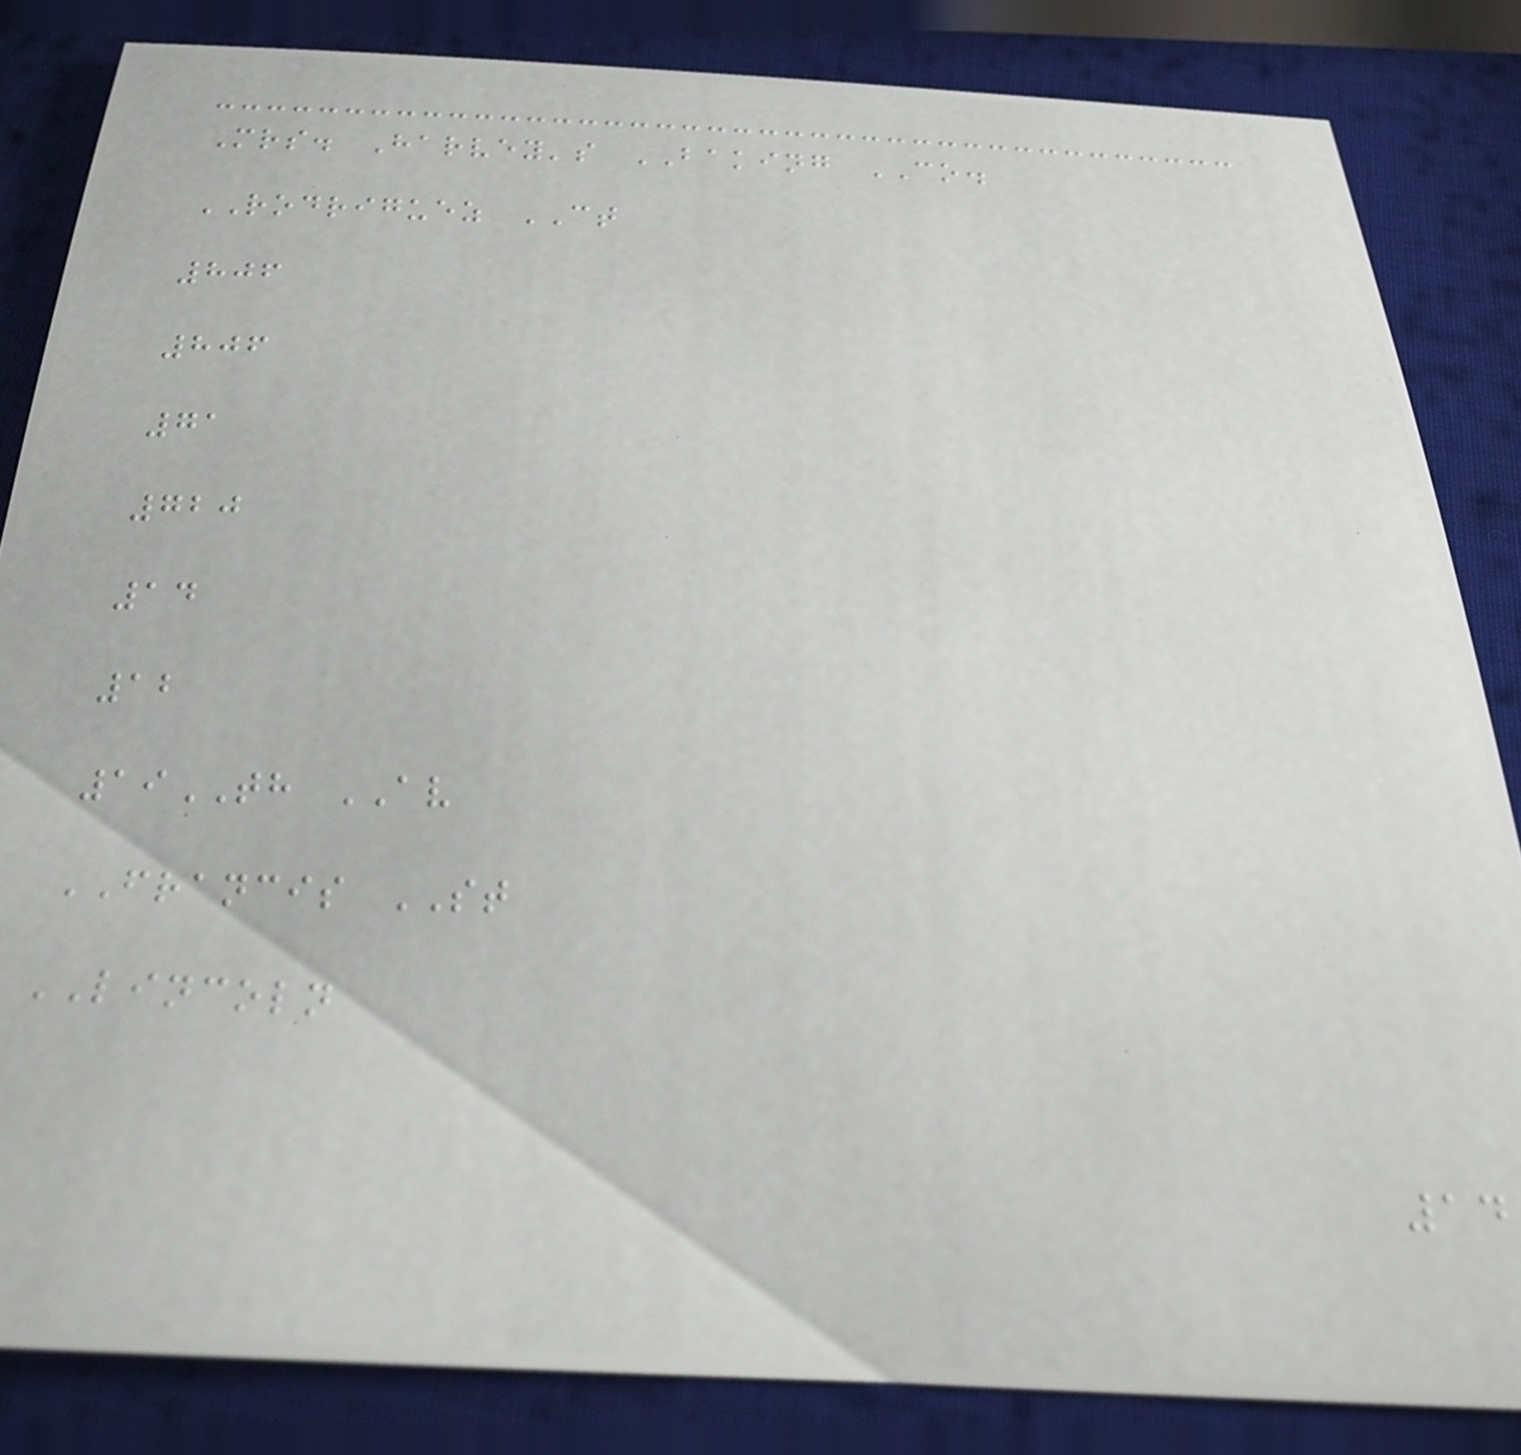Mrs. Harvey's BAKING CO.
RODRIGUEZ CT
806
806
71
720
14
12
19TH AV
FRANCIS ST
LINCOLN
14
